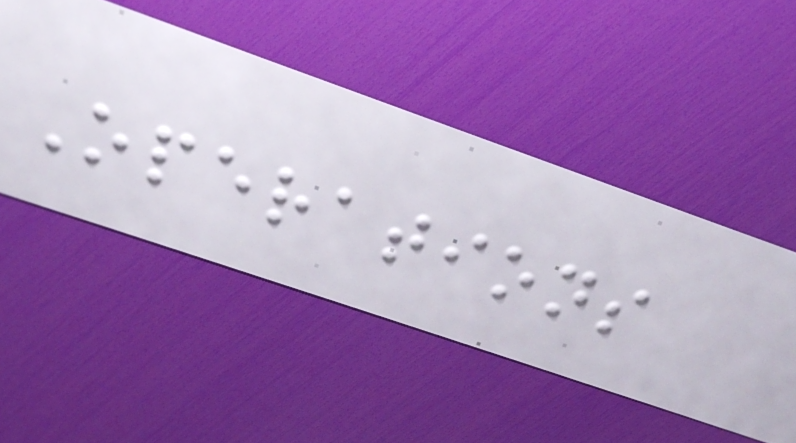Operations
